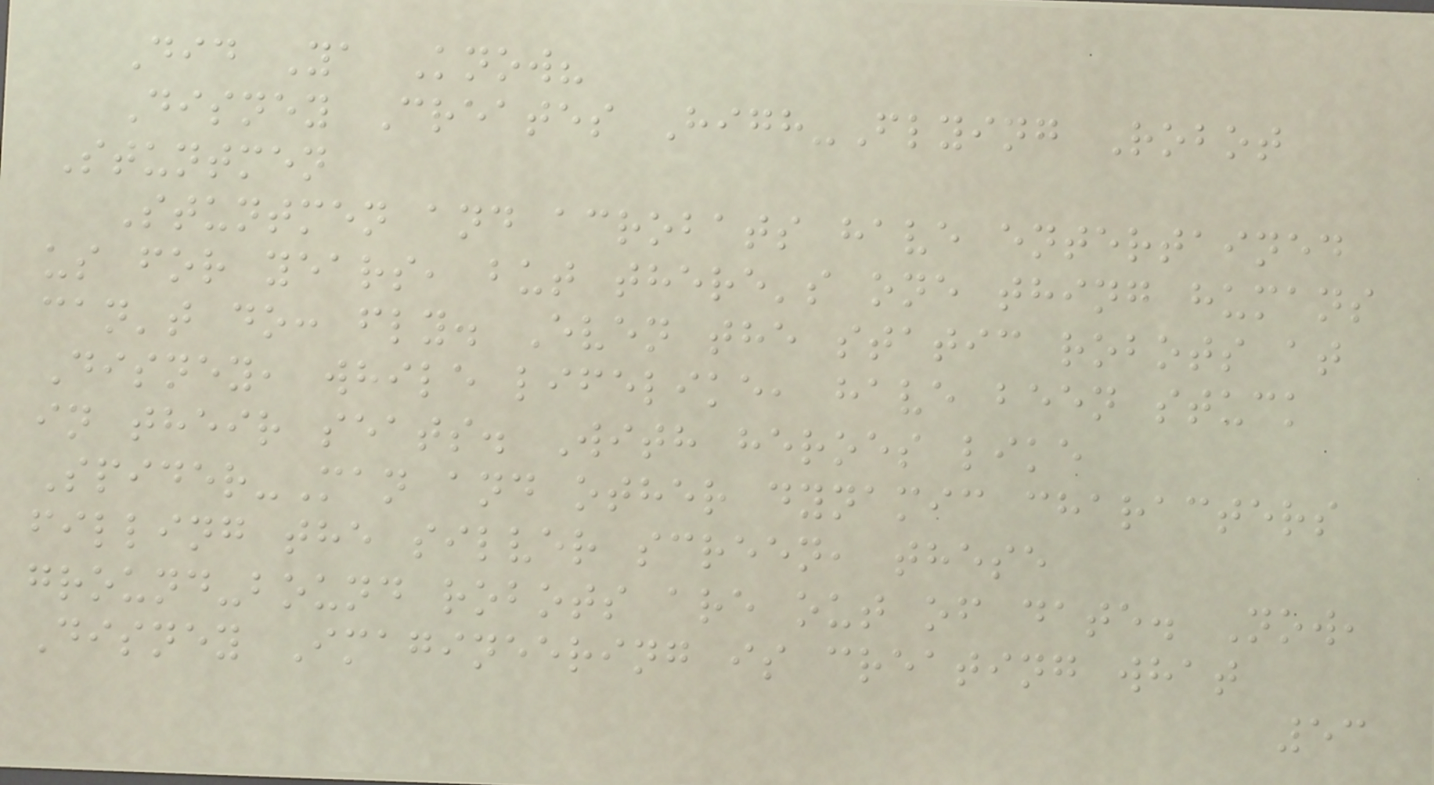Did Ya Know?
Disney Creates High-Flying Robot
Stuntmen
Stuntmen and acrobats have entertained
us for years, but there's one thing humans
can't do: fly. Even the static robots at
Disney, while lifelike, have been stuck
in their seats. With heroes like
Spider-Man and other dynamic characters
filling the silver screen, these
ground-bound robots are out of date. Now,
Disney Imagineering is creating what
53
